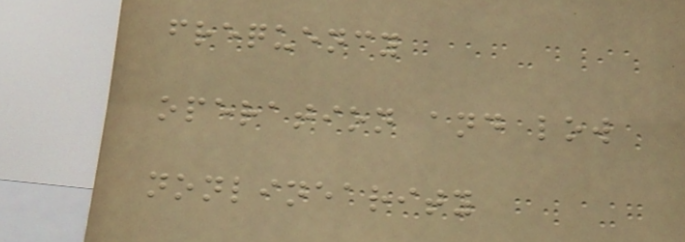frequency
operation and low
nonlinearity
